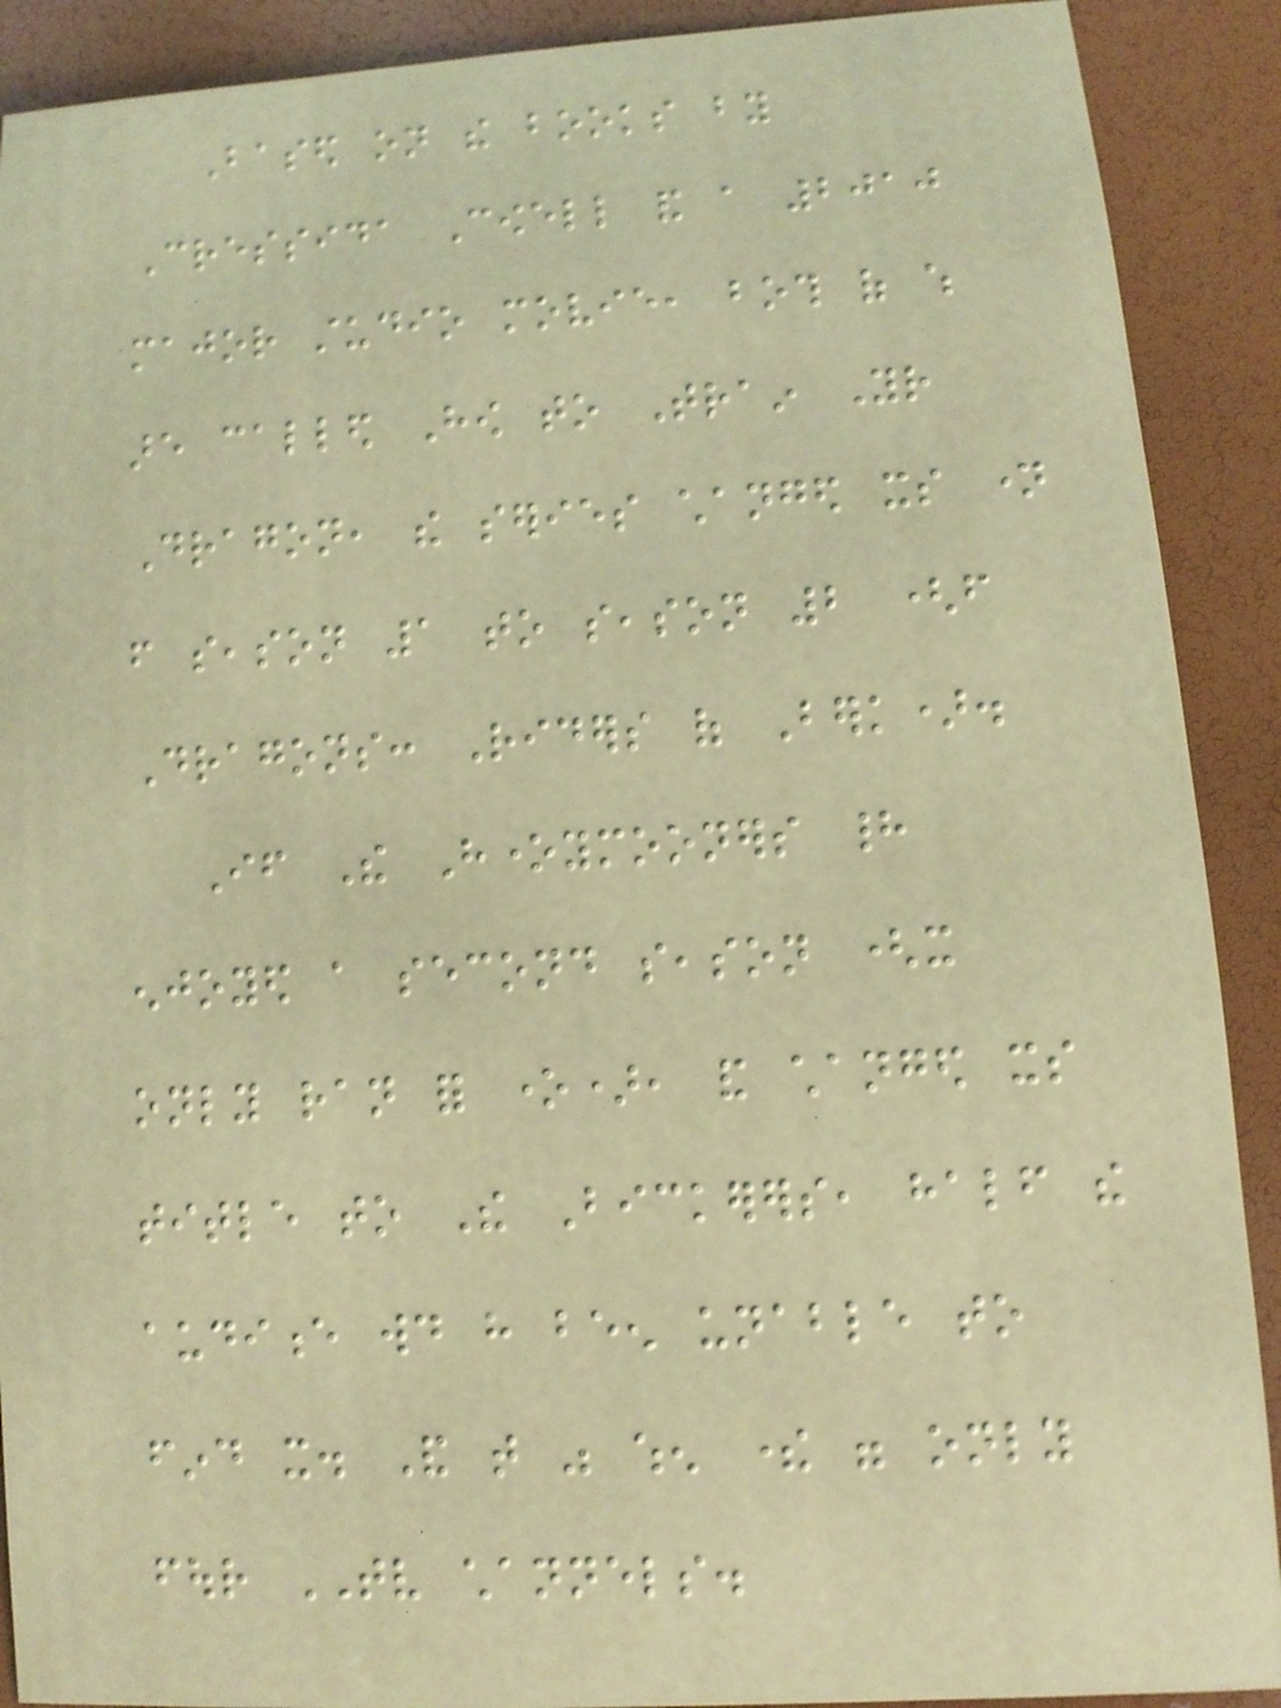Based on the books by
Cressida Cowell and a 2010
major studio movie, both of which
are called How to Train Your
Dragon, the series changed its name
from season 1 to season 2 (from
Dragons: Riders of Berk).
If The Honeymooners had
enjoyed a second season (it
only ran for one), and changed its
title to The Bickerers, half the
audience would have been unable to
find it. And that was when there were only
four TV channels.
